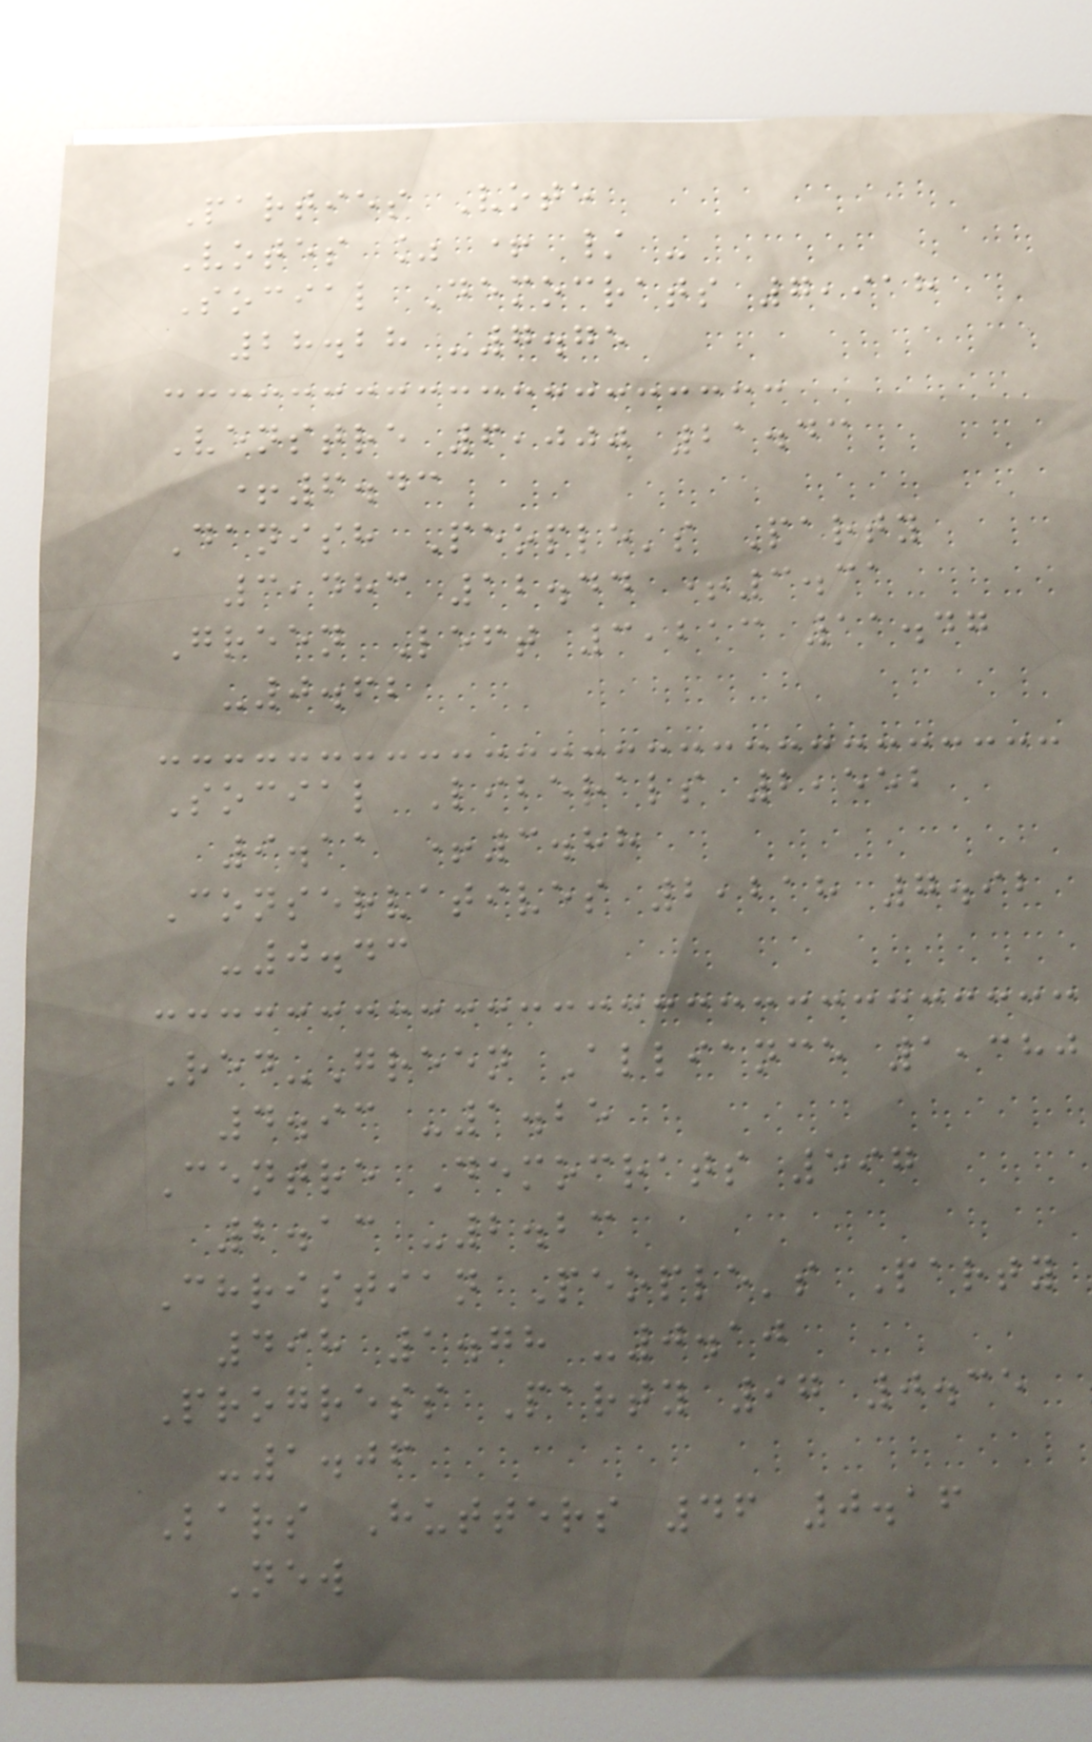Parties Vote
Votes % + / -
Social Democrats 7,918
28.28 -7.75
Venstre 6,000 21.43
+6.43
Danish People's Party
3,483 12.44 +3.31
Green Left 3,213 11.47
-0.62
Social Liberals 2,552
9.11 +3.88
Conservatives 2,218 7.92
-0.43
Red-Green Alliance 1,380
4.93 -1.25
Centre Democrats 597
2.13 -2.23
Christian People's Party
498 1.78 -0.10
Progress Party 97 0.35
-1.06
Lars Hutters 46 0.16
New
